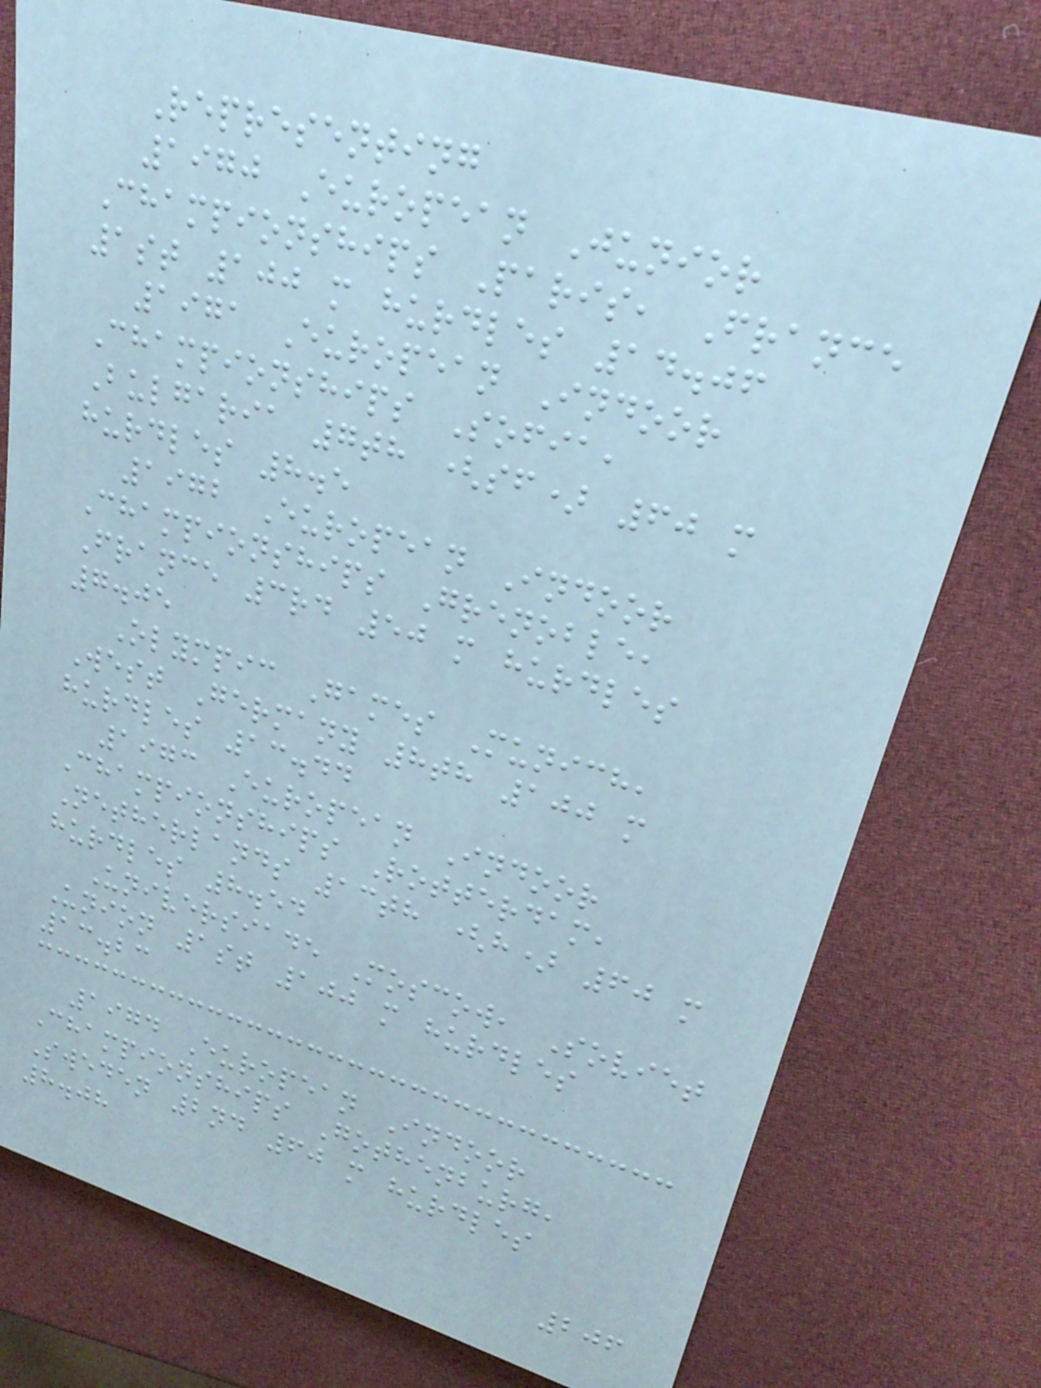Representing
1970 European Junior
Championships Paris, France
1st 100 m hurdles 14.06
1971 European Indoor
Championships Sofia,
Bulgaria 7th (sf) 60 m
hurdles 8.5
1972 European Indoor
Championships Grenoble,
France 3rd 50 m hurdles
7.05
Olympic Games Munich,
West Germany 8th 100 m
hurdles 13.44
1973 European Indoor
Championships Rotterdam,
Netherlands 13th (h) 60 m
hurdles 8.54
Universiade Moscow, Soviet
Union 1st 100 m hurdles
13.23
1974 European Indoor
Championships Gothenburg,
Sweden 2nd 60 m hurdles
8.08
206
